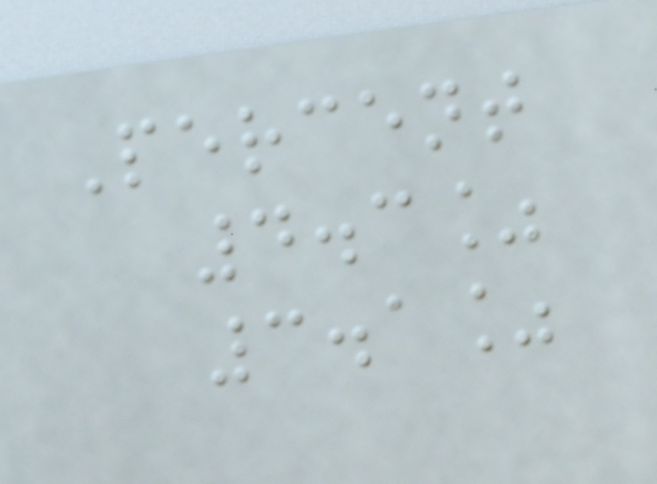Percent
4.3%
3.1%
